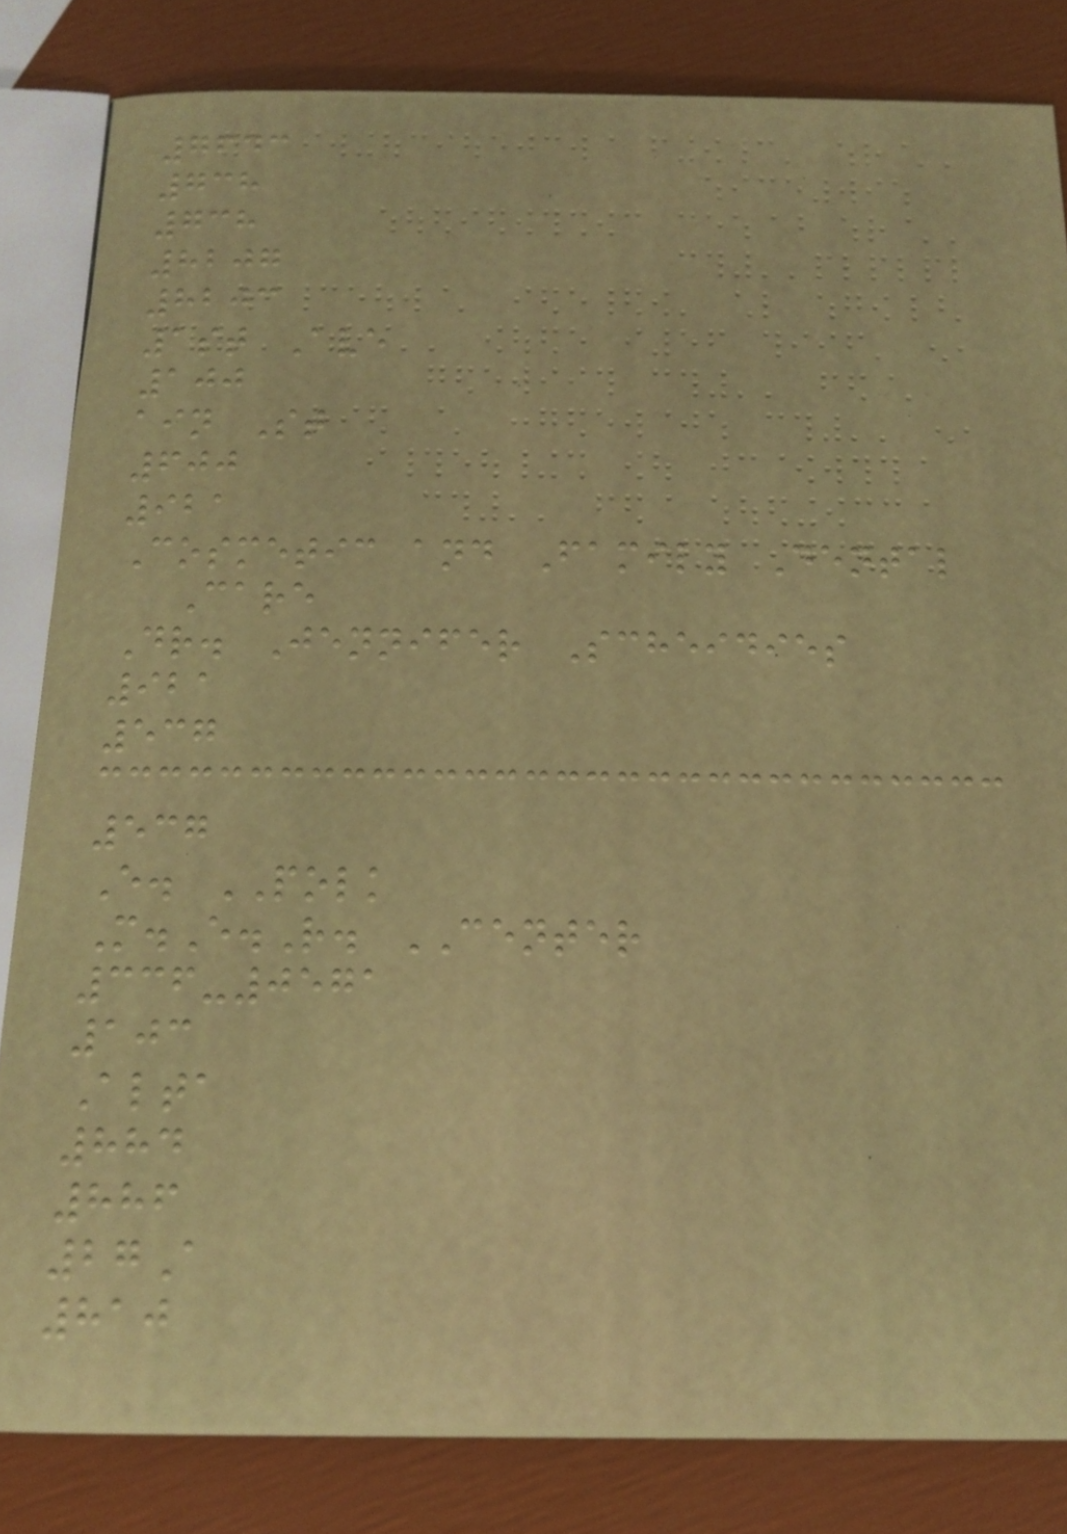7643
738
738
8207
8203
1st Ave
100
ain St
600
921
Cosmetic and Family Dental
Care
Dr. Jennifer Scheidies
921
537
537
E. POLK
M.E.R. CENTER
336-0571
103
Alta
884
886
27A
810
